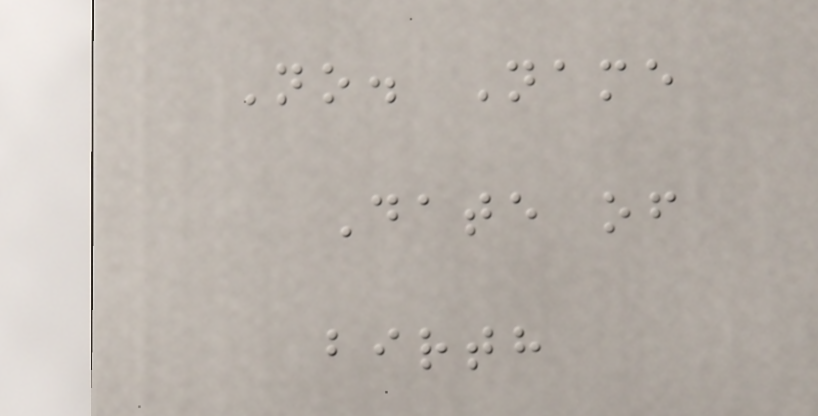No. Name
Date of
birth
